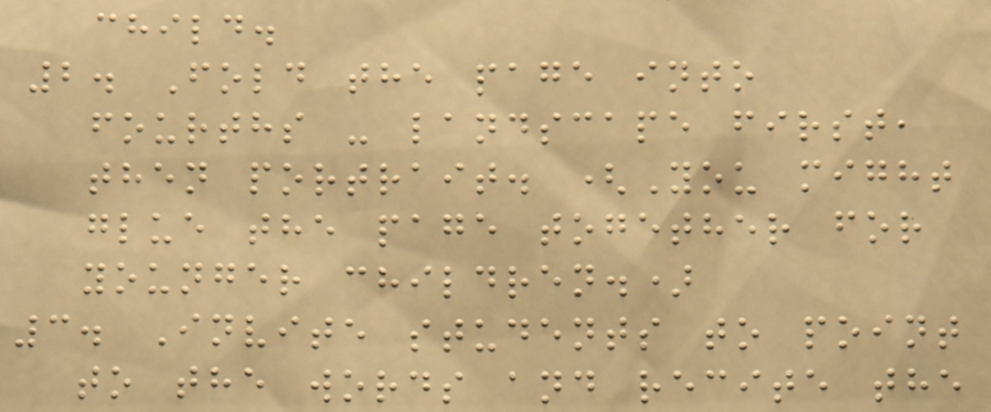child.
2. Fold the page into
fourths - landscape first,
then portrait. (You might
glue the page together for
younger children.)
3. Invite students to point
to the words and recite the
